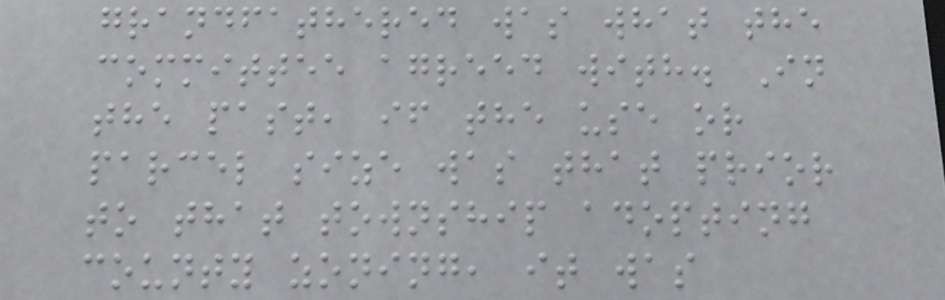grandfathered was what the
committee agreed with. In
the past, if the use or
parcel size was that prior
to that township adopting
county zoning, it was
